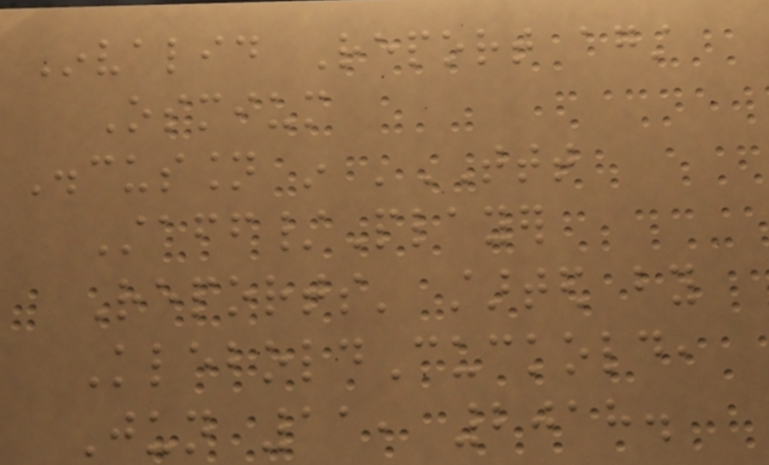Invalid Report against
Osmium
Discussion in 'TTT
Staff/Player
Reports' started by
KleboldCuckold,
Jun 11, 2018.
